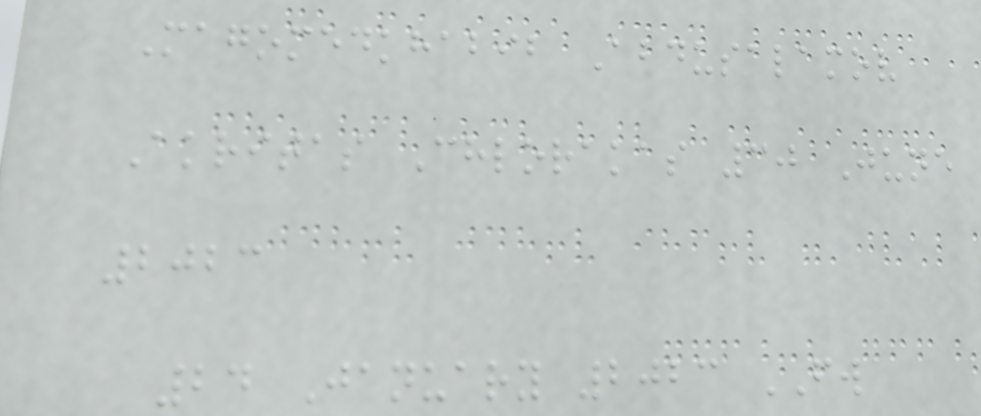Magomedkhabib Abdusalamov
Akritas Chlorakas 30 June
2023
24 January 2023 FW
